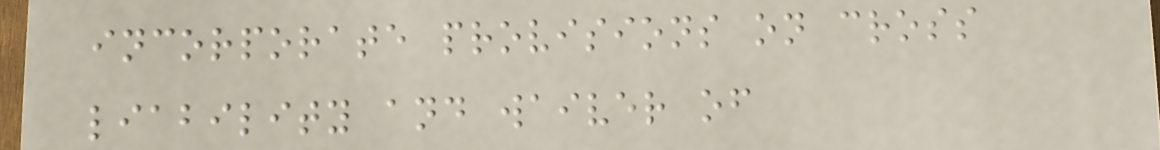incorporate provisions on cross
liability and waiver of
